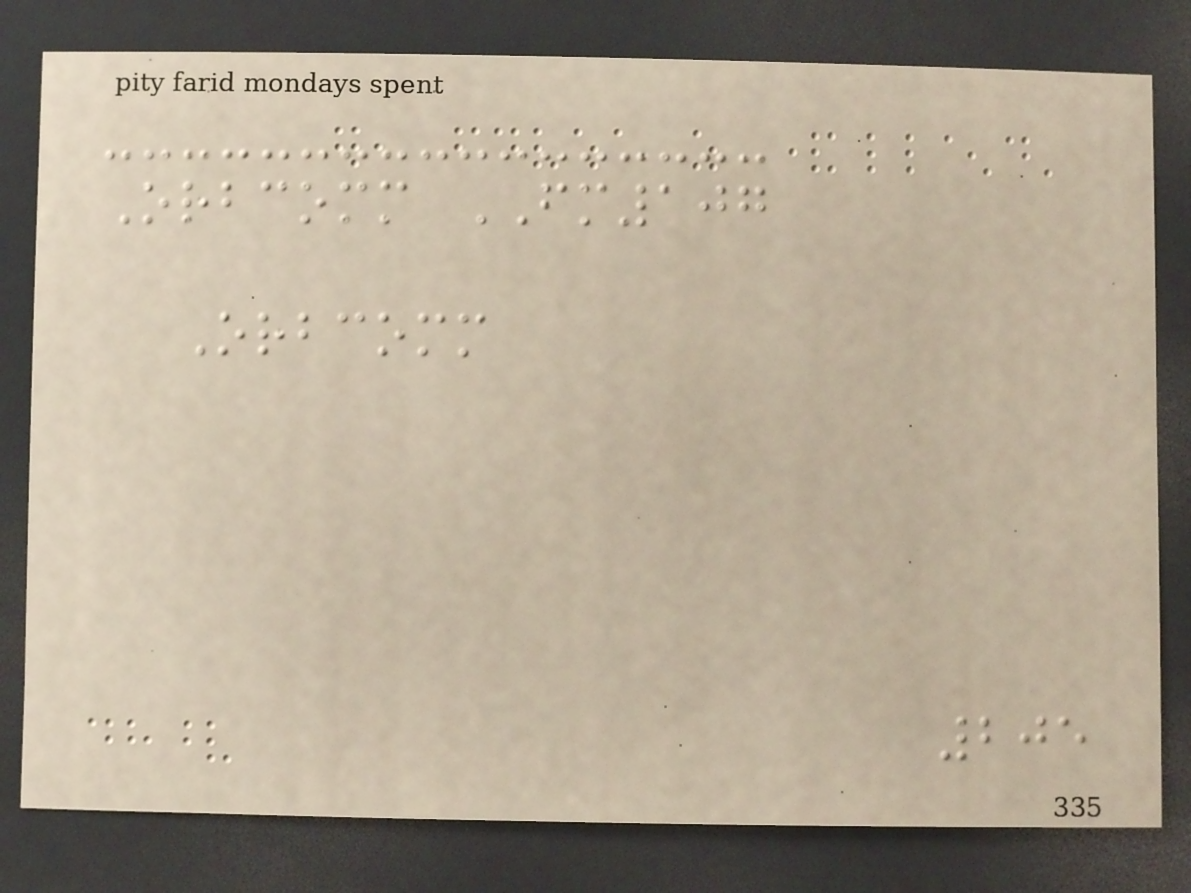Orbcomm FM107
Orbcomm
205
